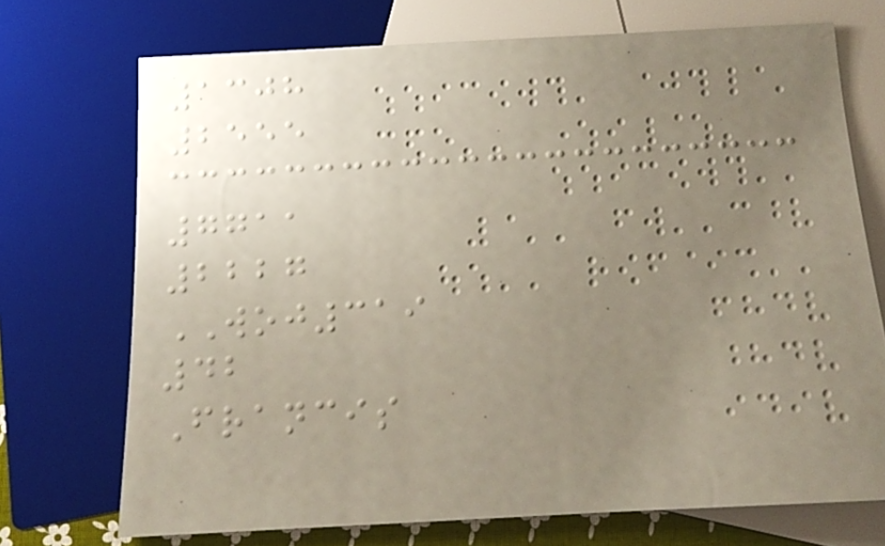1308
2555
7711
2227
WOJ319
42
Francis
